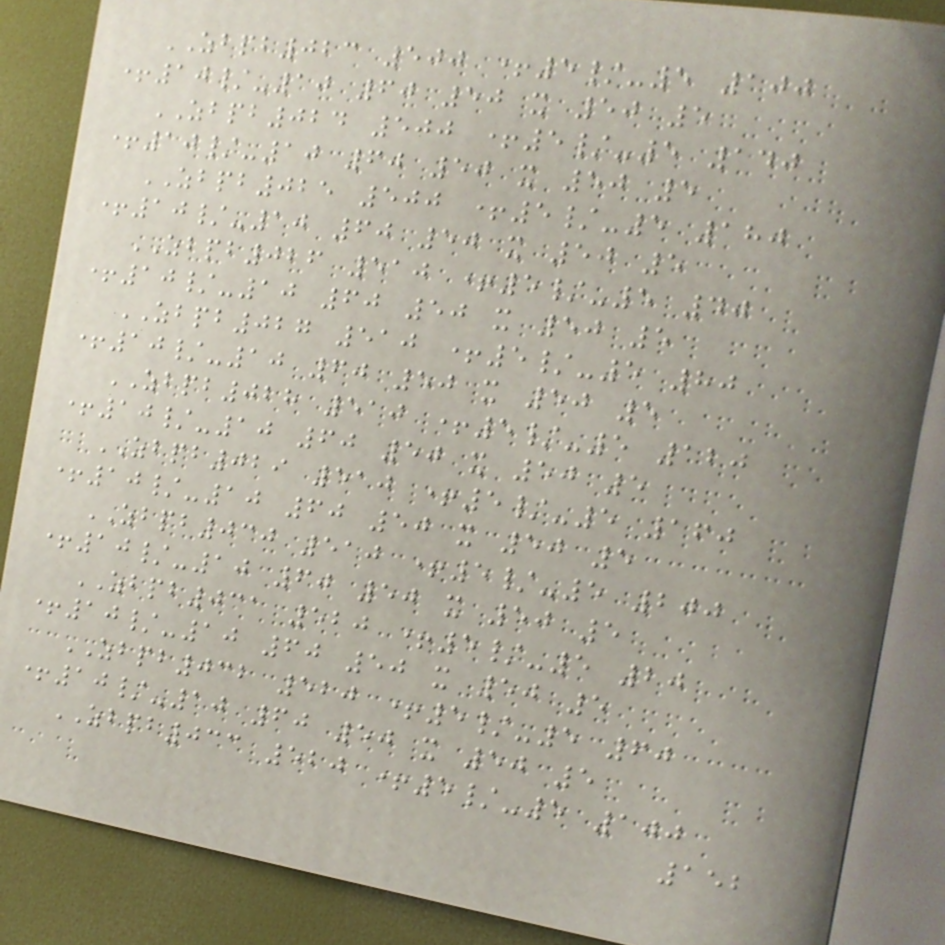ZBPB023 500 +5/-5 100
+10/-10 60 50 x 50 5
ZBPB024 500 +5/-5 140
+10/-10 60 50 x 50 5
ZBPB025 500 +5/-5 180
+10/-10 60 50 x 50 5
ZBPB026 510 +5/-5 40
+10/-10 60 50 x 50 5
ZBPB027 510 +5/-5 80
+10/-10 60 50 x 50 5
ZBPB028 510 +5/-5 120
+10/-10 60 50 x 50 5
ZBPB029 510 +5/-5 160
+10/-10 60 50 x 50 5
ZBPB030 510 +5/-5 200
+10/-10 60 50 x 50 5
ZBPB031 520 +5/-5 20
+10/-10 60 50 x 50 5
ZBPB032 520 +5/-5 60
+10/-10 60 50 x 50 5
ZBPB033 520 +5/-5 100
152
